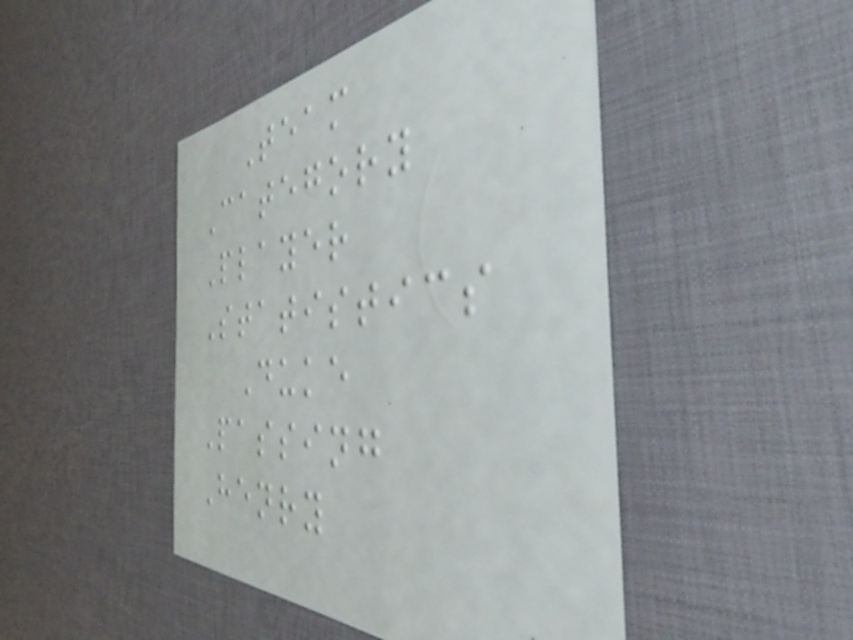Team
Category
Player
Statistics
Duke
Passing
Henry
